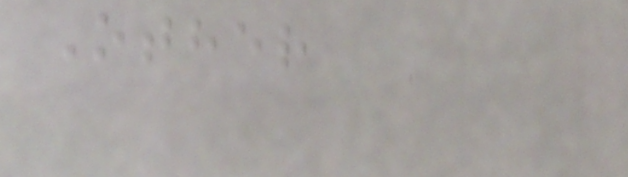Other
